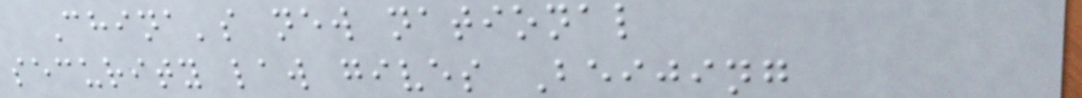China's new national
security law gives Beijing
